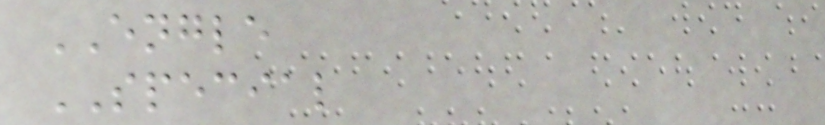ENGLE
SPECIAL
